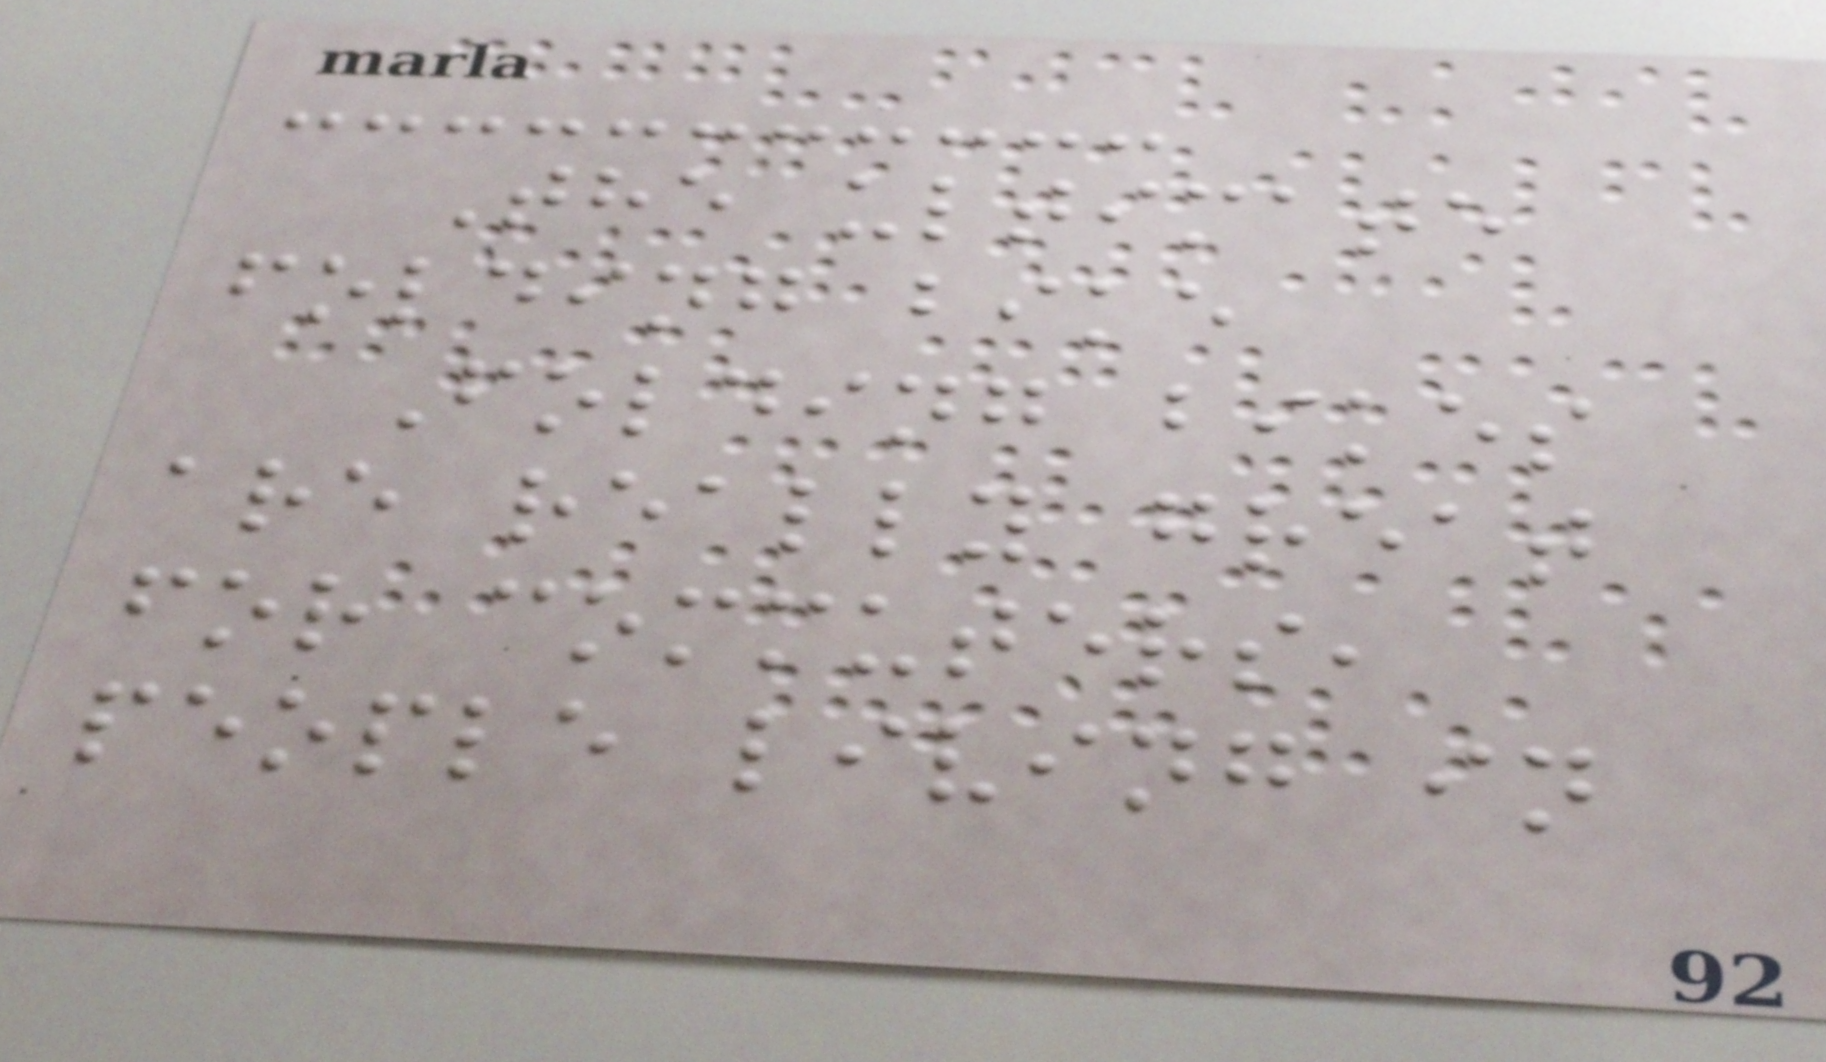The ultimate
folding bike
Folding bikes
are really great
for commuters,
people living in
